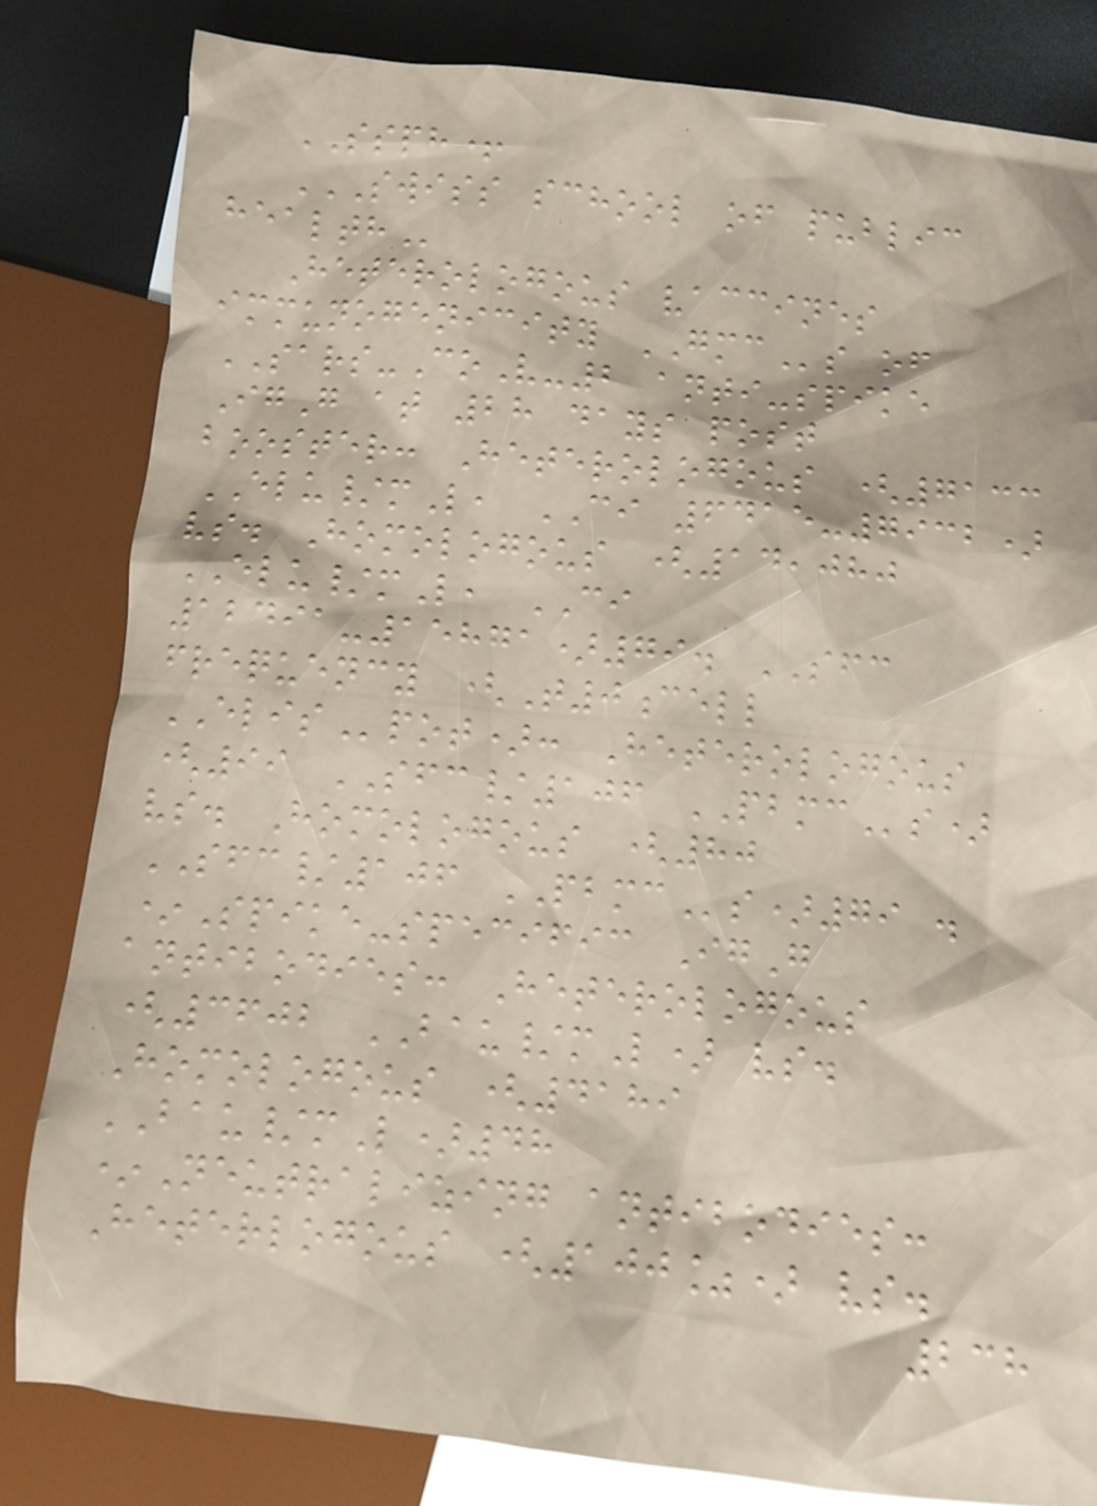SSPH+
SWISS SCHOOL OF PUBLIC
HEALTH
Heterologous vaccines
immunogenicity GMCs of
SARS-CoV-2 anti-spike
IgG at 28 days post
booster: Heterologous (7133
ELU/mL, CI 6415-7932)
vs. Homologous (14,080
ELU/mL, CI
12491-15871)79. SFC
frequency (T0cell
ELISpot): Heterologous
(99 SFC/106 PBMCs)
vs. Homologous (80
SFC/106 PBMCs)79 .
*Spike-specific IgG
antibodies: Heterologous
(3602 BAU/mL) vs.
Homologous (4189
BAU/mL)48
*Neutralizing antibodies:
Heterlogous (100%) vs.
238
